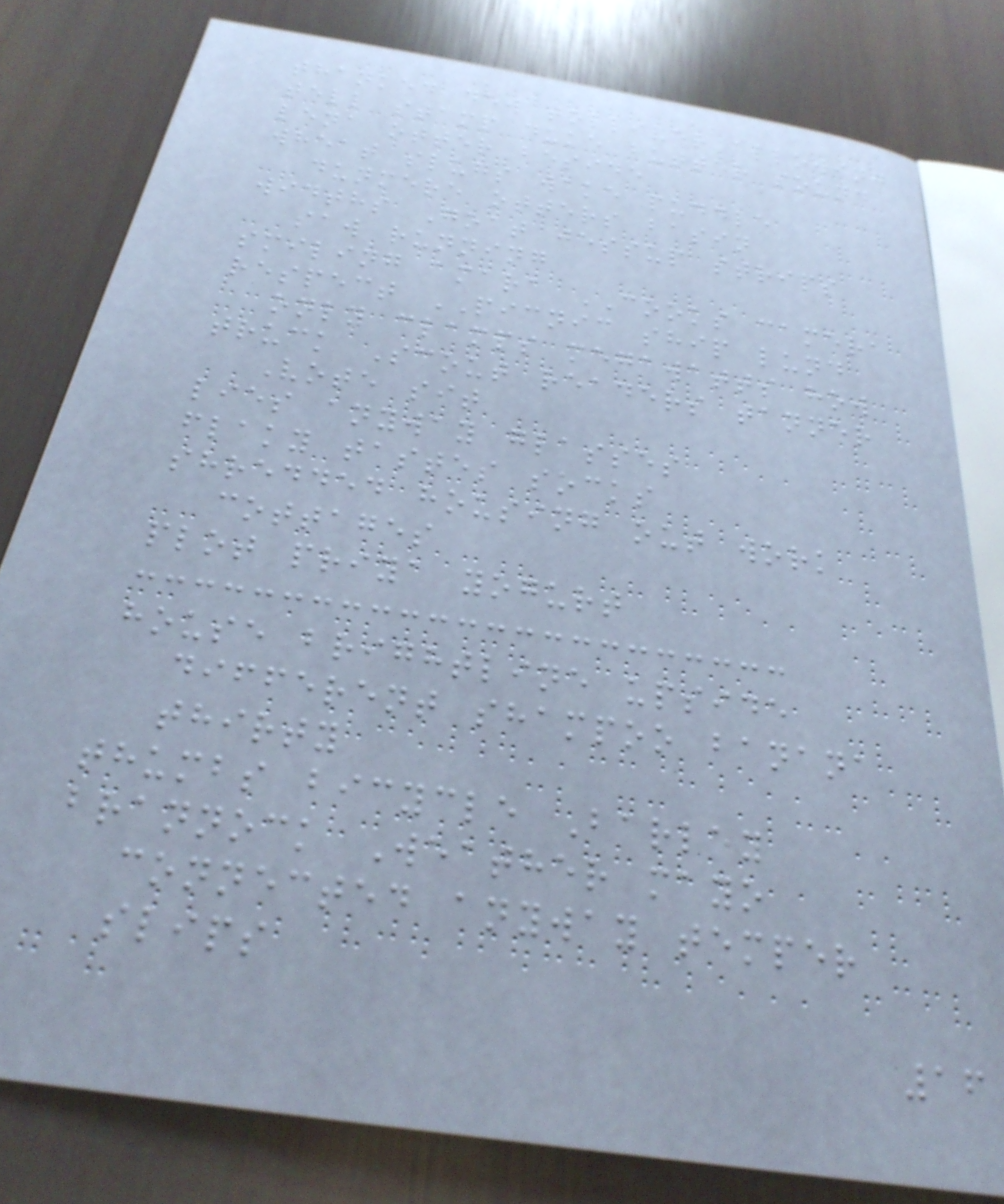thanked dew tolliver allowing
tell stamp duke butter sound
lena otter beside
wheat slugs wake puddle
dunmere otters basin
widths Goat jessup strips
saw running
smiling amara COOKS camera
respect PICNIC ship lund
only clamps megawatts how
truck Scout readers tanner
Vote sit
lies anyway glasses
flaky tastes socks
shredded housing out work
cottages
plot priya yogurt
house brightline upside
different shampoo banana
thirty
thumbs bicycle Barley
brannock Weather mayo
connected anyway temper
slips
16
